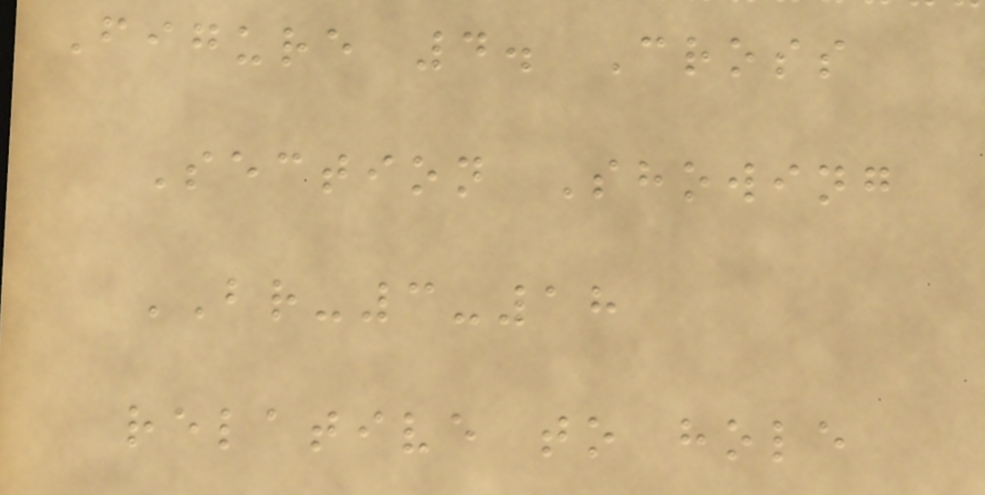Figure 4. Cross
Section Showing
BR-3-18
relative to hole
